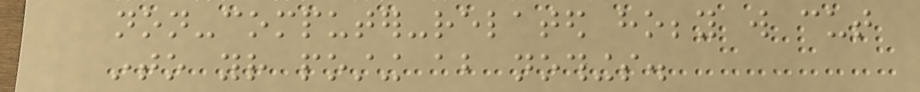non-computer-related hobby will cut
into your posting about nothings.
